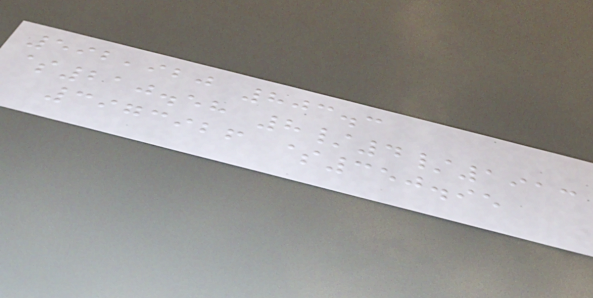592,920 803.3
$210.58 8/4/1913
3973926 $350.95
